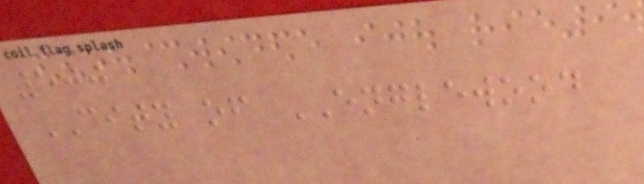500
CITY of ENGLEWOOD
